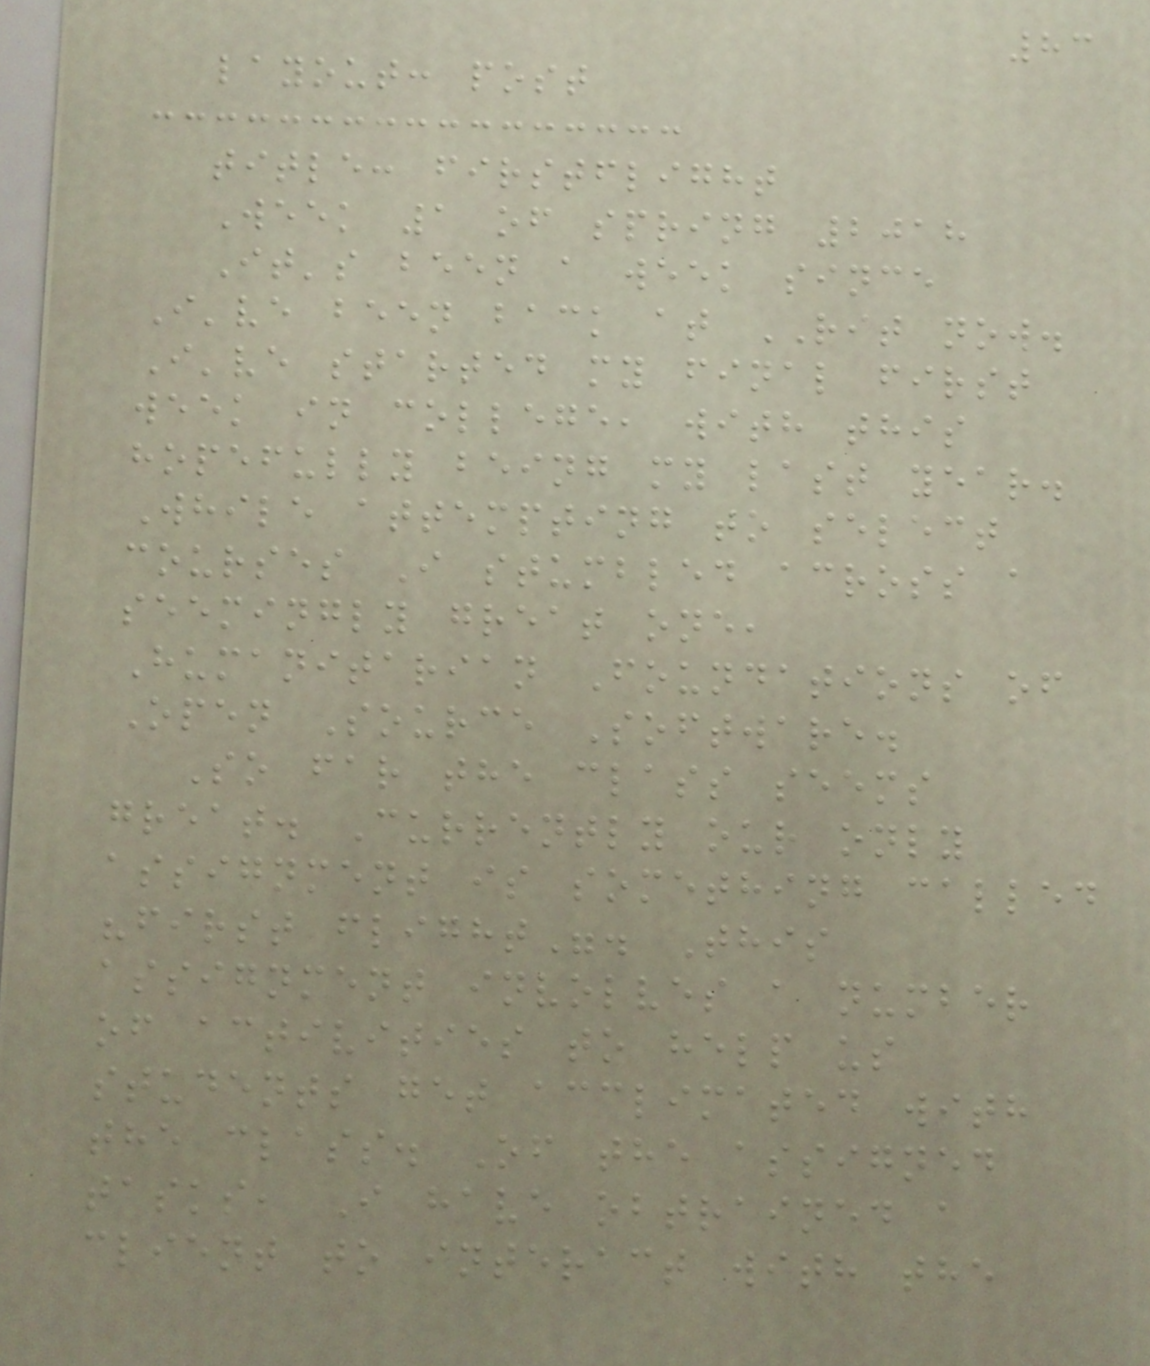83
layout: post
title: firstflight
Week 1 of spring 2018
It's been a week since
I've been back at RIT now.
I've started my final first
week in college, with this
hopefully being my last year.
While attempting to select
courses I stumbled across a
seemingly great one,
Humanitarian Foundations of
Open Source Software.
So far the class seems
great. Currently our only
assignment is something called
"first flight". This
assignment involves a number
of activities to help us
students get acclimated with
the class. Of the assigned
tasks, I have obtrained a
client to interact with the
